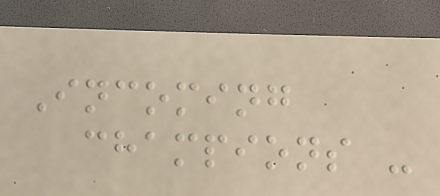Incoming
champions -
